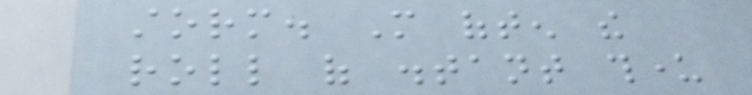storm. More often the
roll of distant thunder
